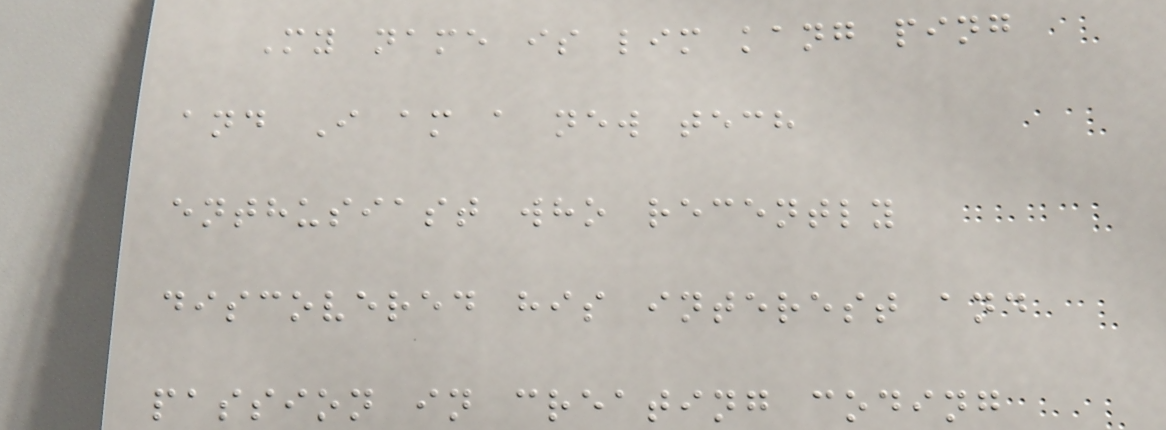My name is lim kang ping
and I am a new tech
enthusiast who recently
discovered his interest and
passion in creating coding
